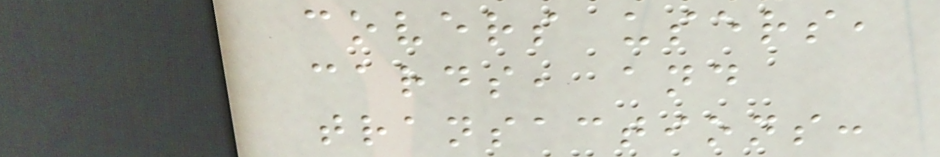covers users,
cards, and
transactions:
